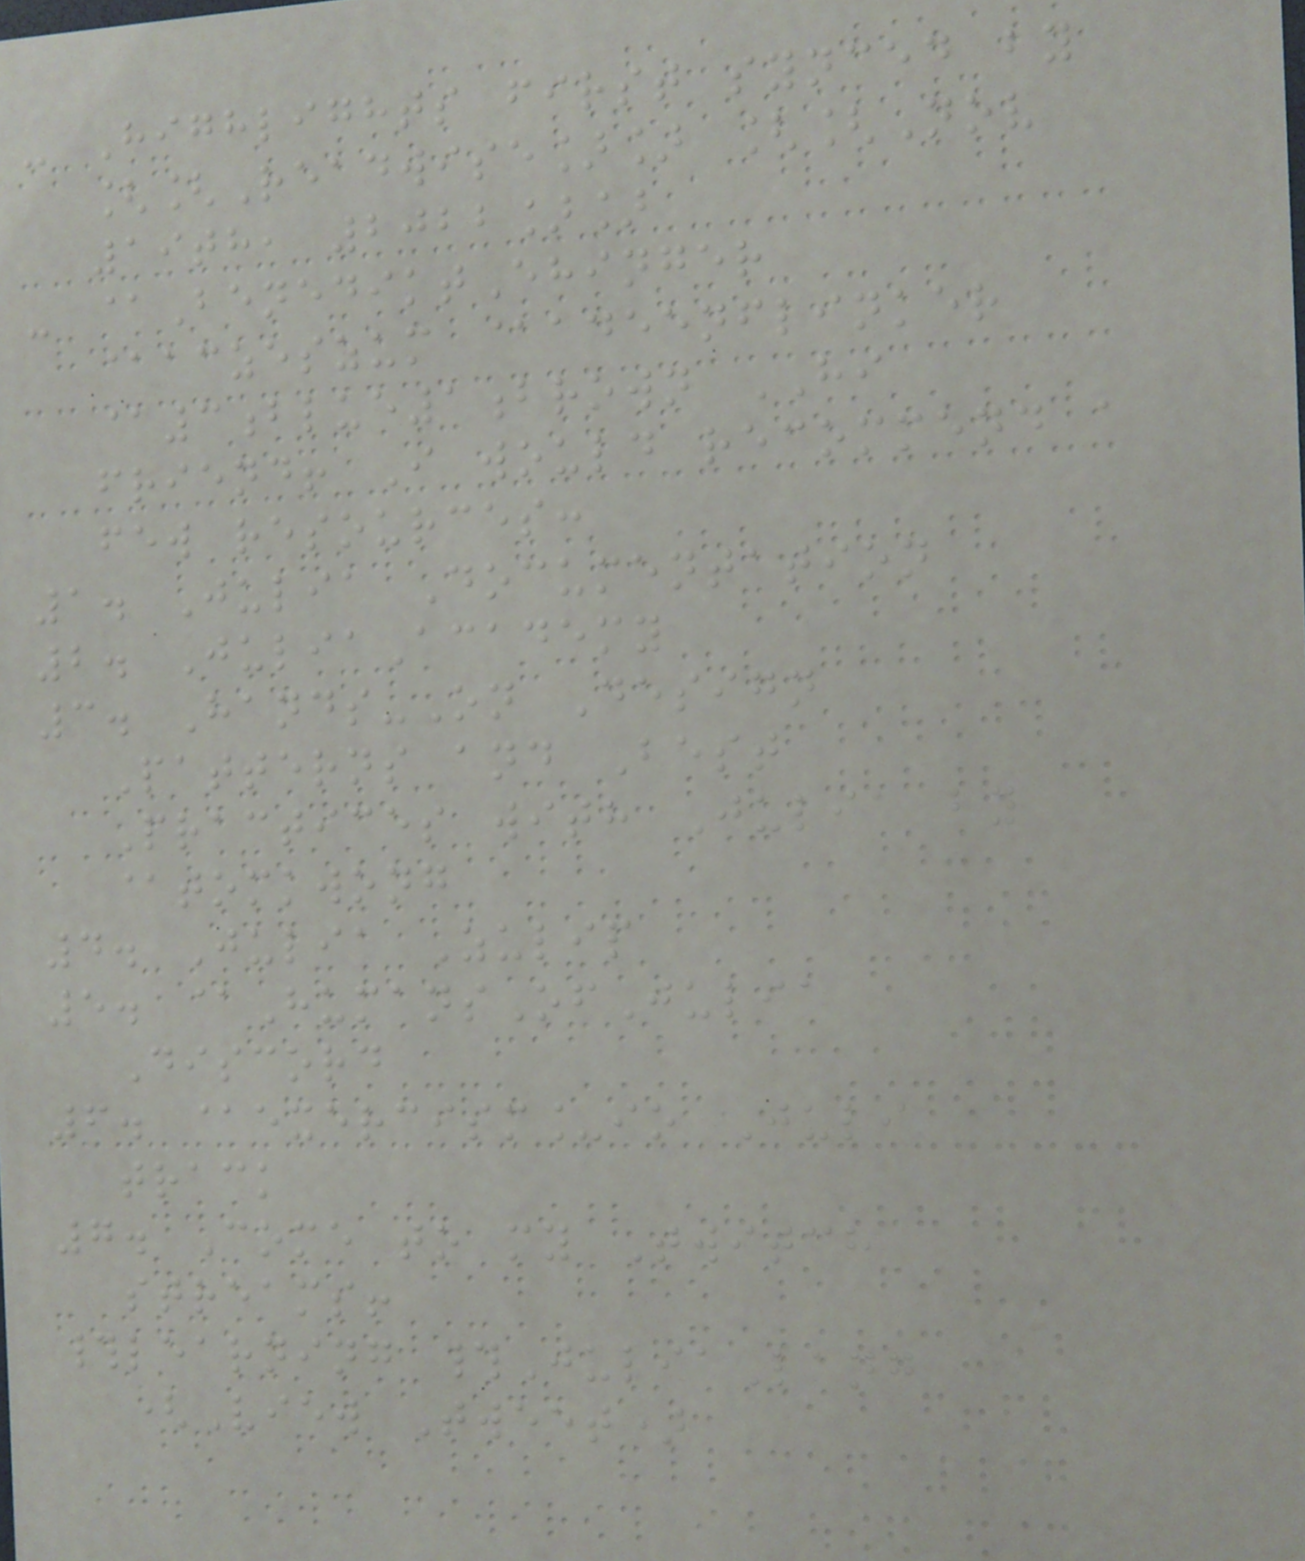- Highlights first synced by
[[Readwise]] [[Nov
19th, 2022]]
- @BenediktEhinger
@aczeszum @adeenflinker
@3blue1brown HI
friend! I would recommend a
few resources:
1. Julia Documentation
2. JuliaAcademy
3. Hands-On Design
Patterns and Best
Practices with Julia by
@tomkwong
4. Julia Zulip
5. @HumansOfJulia
Discord
6. @exercism_io Julia
track
7. Come to my Twitch
streams!
#learning #JuliaLang
(View Tweet)
